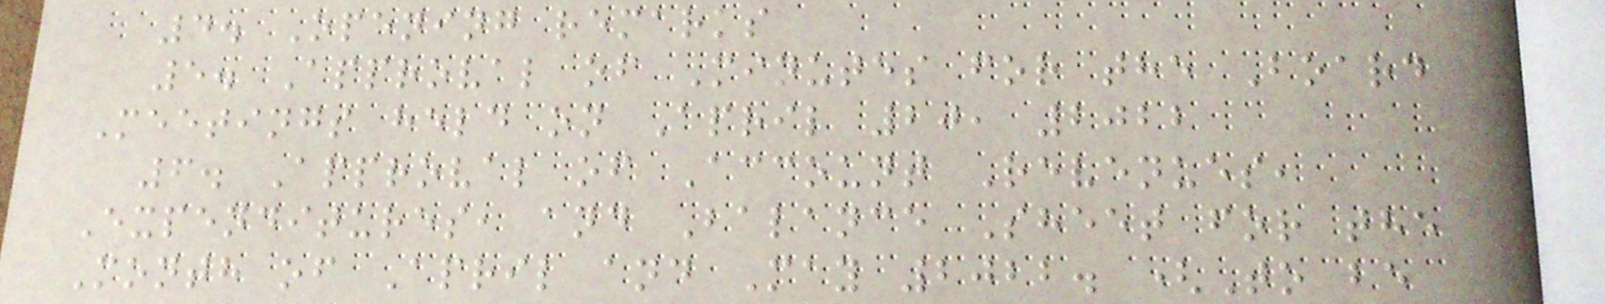4. Opening remarks
5. Approval of Minutes for the Board
Meetings held on April 20, 2022
6. Approval of Account Revenues,
Expenditures, and Balance Sheet for the
Month of April and May 2022. (To be
